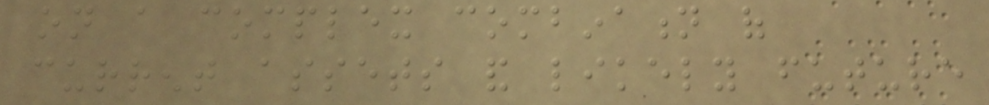on a complex combination of
current assets and likely future
